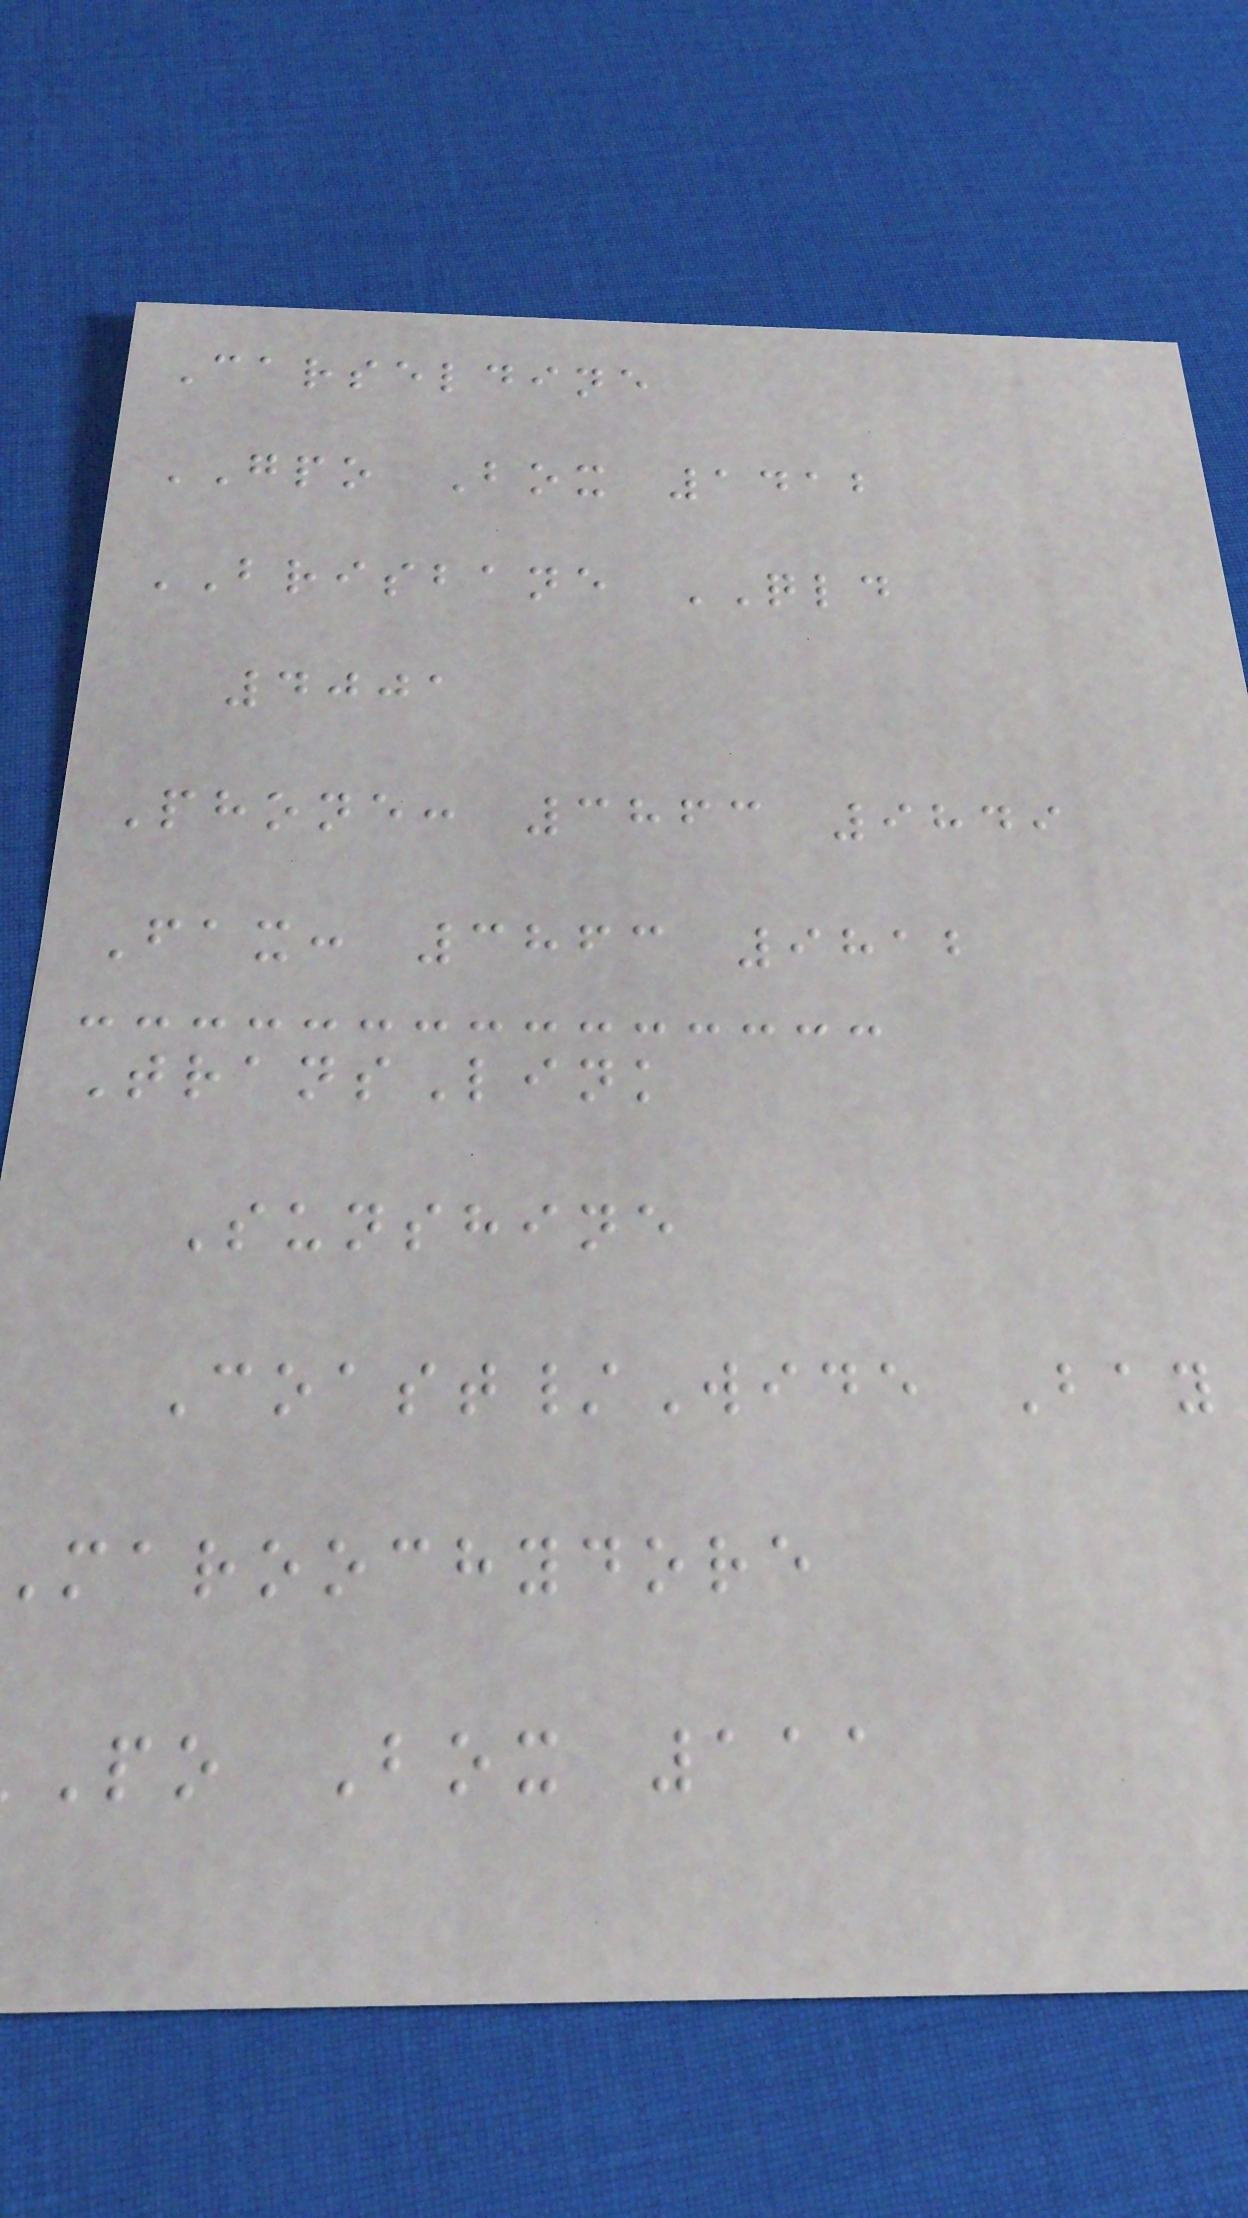Carseldine
GPO Box 1412
BRISBANE QLD
4001
Phone: 3863 9849
Fax: 3863 9812
TransLink
Sunshine
Coast/Wide Bay
maroochydore
po Box 111
